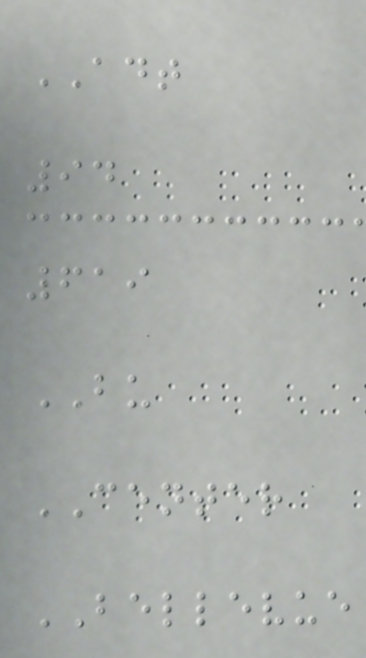ADT
94
619
BU
CENTER
BELLEVUE
